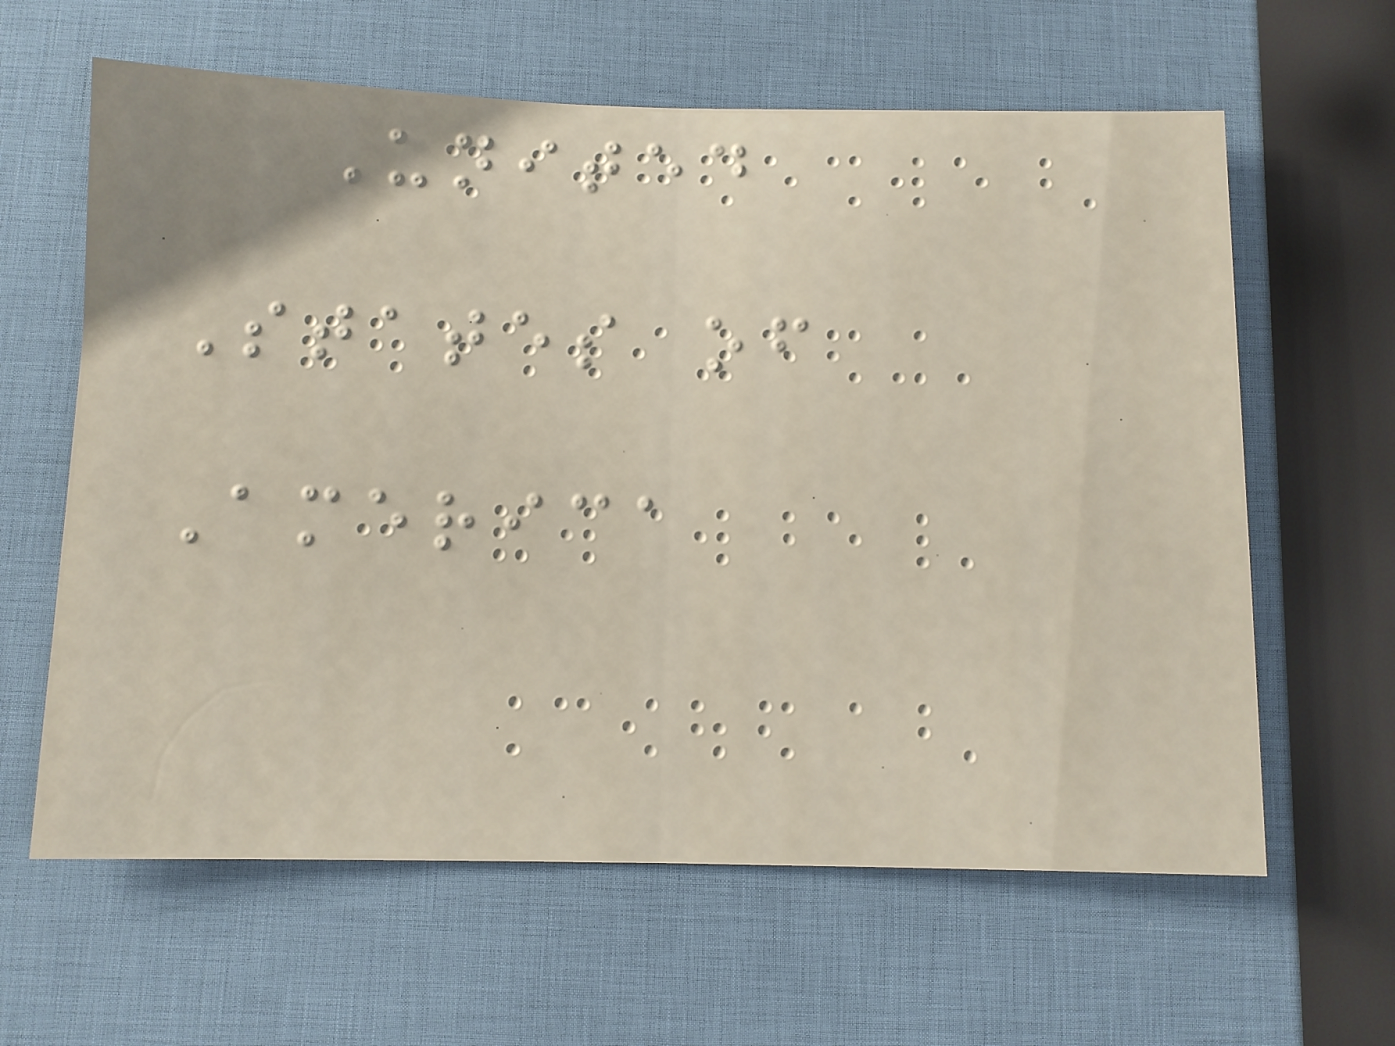United
States of
America
